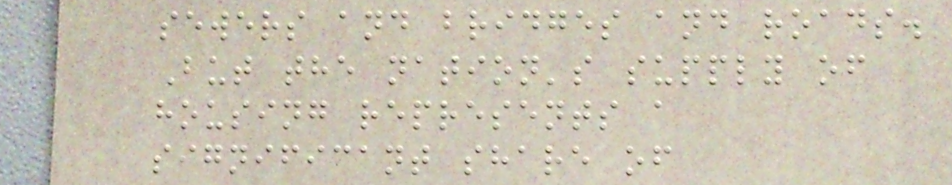sewers and bridges and roads.
But the nation's supply of
housing represents a
significant share of
